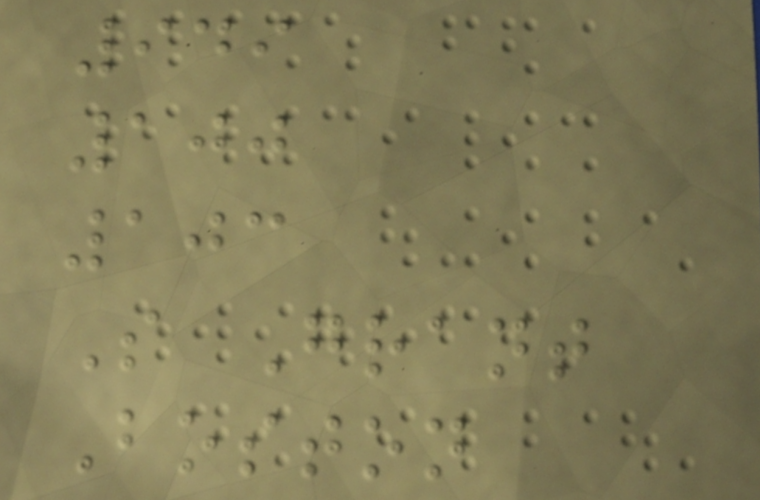949
100
103
S Grant
Boston
